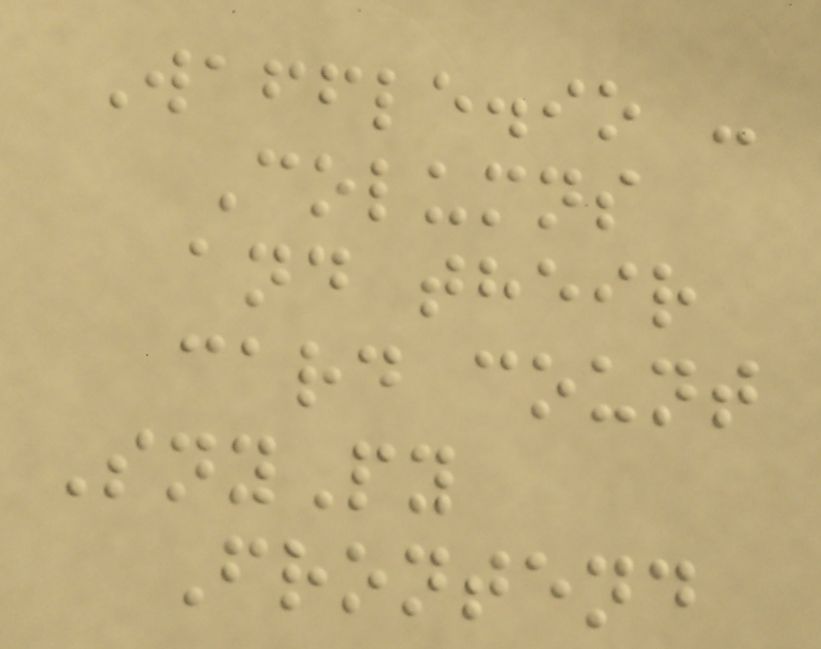Waffle.io -
Columns
and their
card count
SnyPy
Frontend
